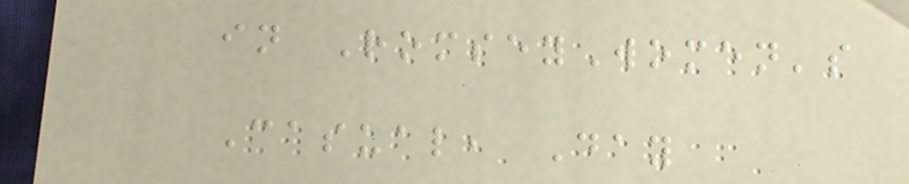in RomseyWomen's
Casual, Day
